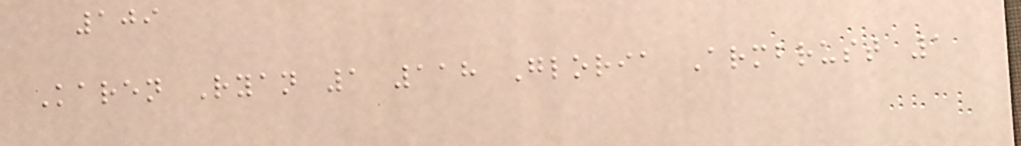109
Karen Ryan 1 118 Gloria Armbrust 1
